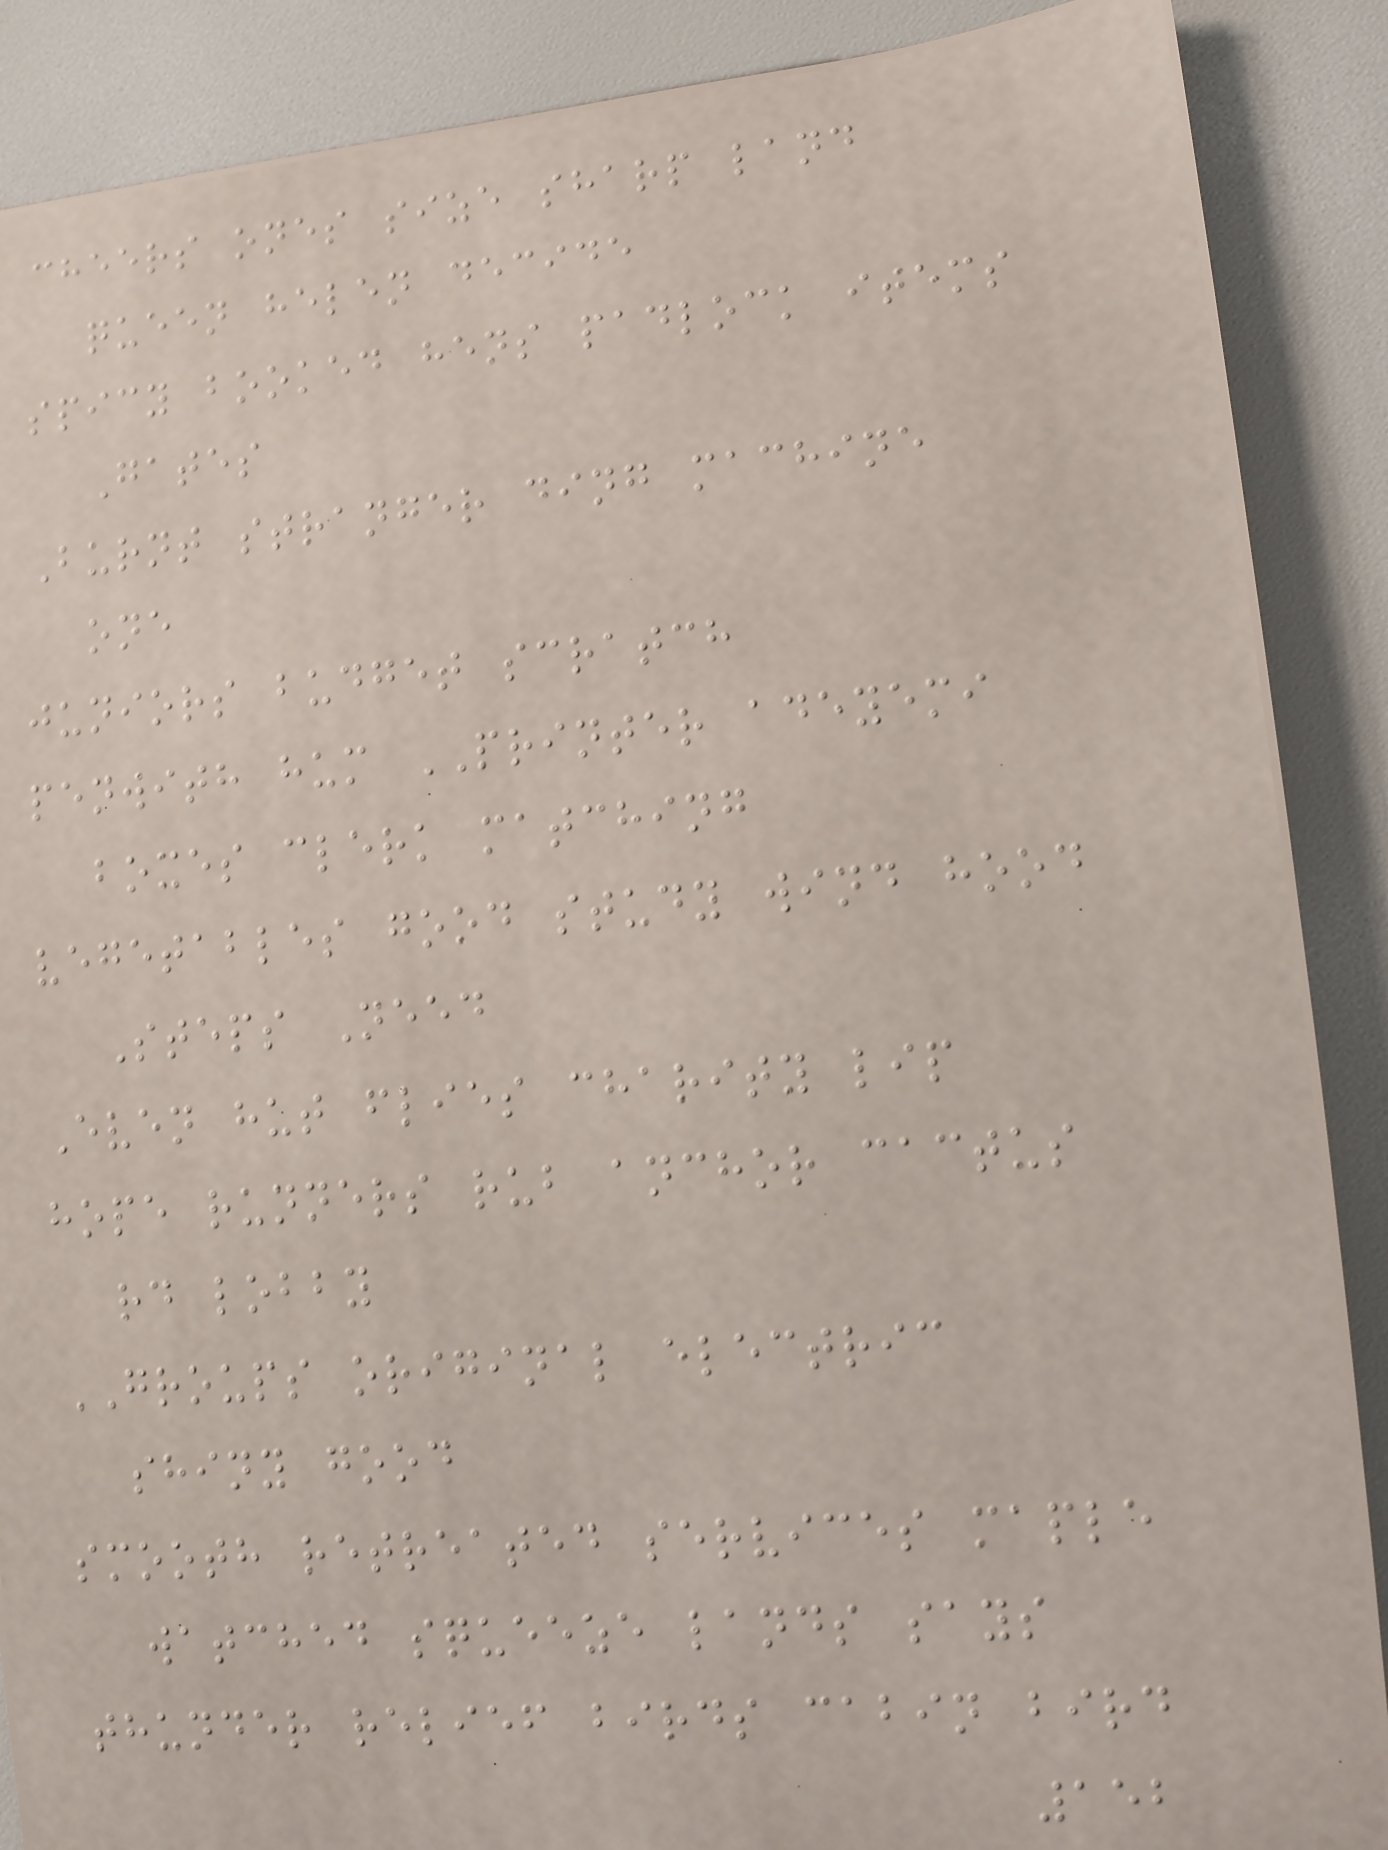cheers ones size sharp land
queen helen decide
spicy booked hens padlock items
Gates
Burnt stranger ding machine
one
juniors budget scratch
penwith hum PRINTER adeyemi
boxes clerk matching
vegetables good study wind hood
Steps Need
Even hut flies charity lip
hope runners rub anchor cactus
rd lobby
GROUPS original electric
shiny good
smooth retreated services maple
watched squeeze lands says
thunder relief birds cabin bird
152
